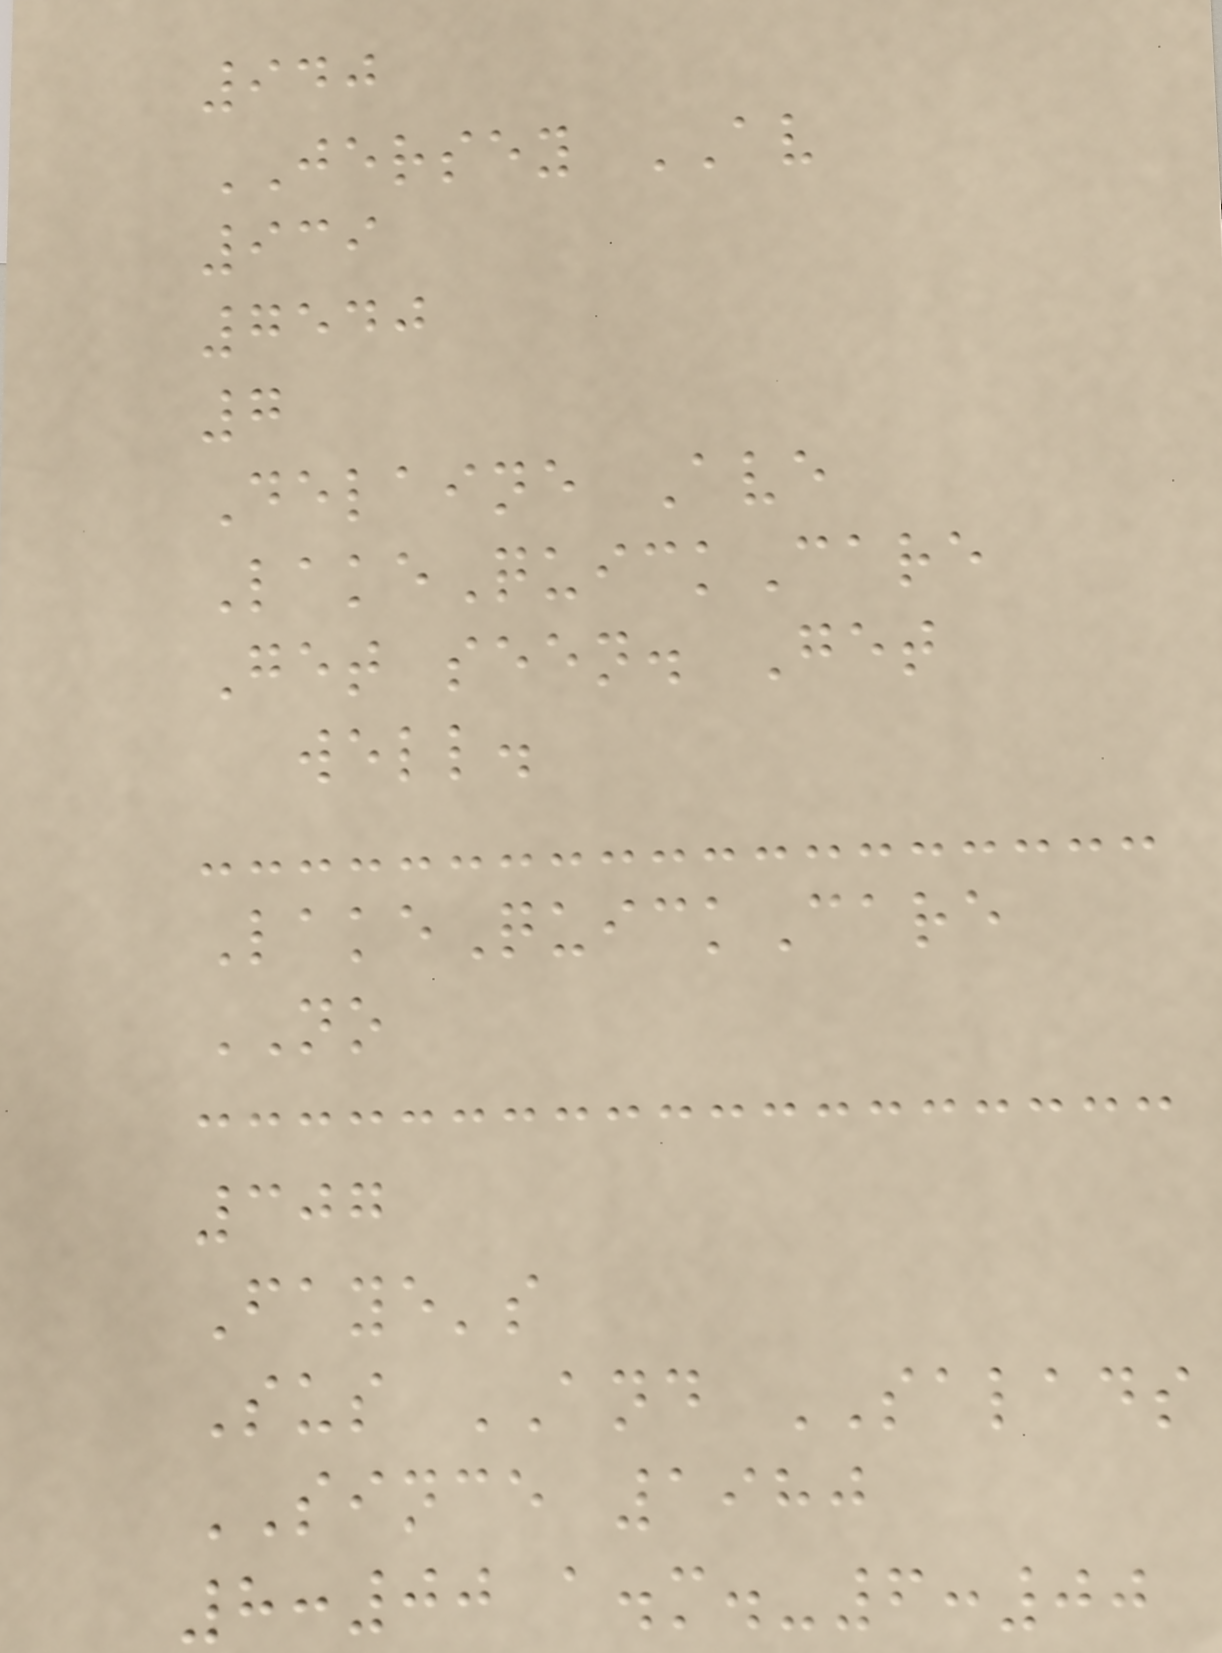940
JERSEY AV
939
7540
7
Delaine Ave
LakeQuickCare
Get seen. Get
well.
LakeQuickCare
NO
307
Faye's
Sus AND SALADS
SINCE 1980
8:00 a.m.-6:00
